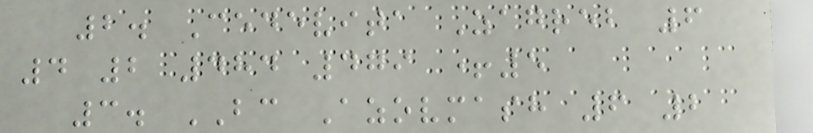2. Cedevita Zagreb 6
4 2 484 479 +5
3. BC Azovmash 6 2
